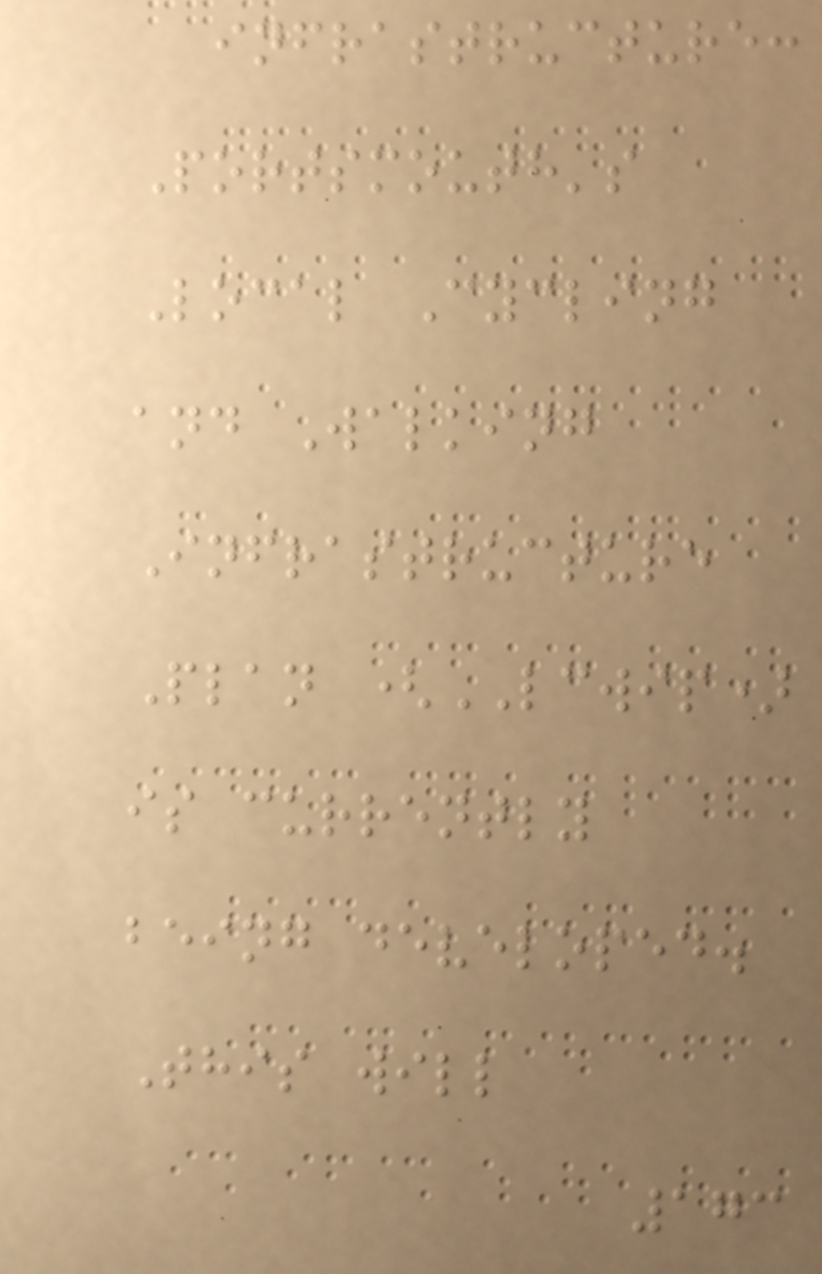infrastructure:
Portsmouth's
Local Cycling
and Walking
Infrastructure
Plan (LCWIP)
is currently
being developed.
This will
173
